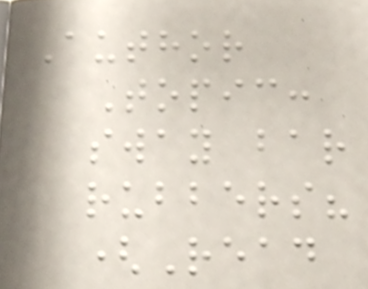Author
Topic:
sway bar
rubbers?
(Read
